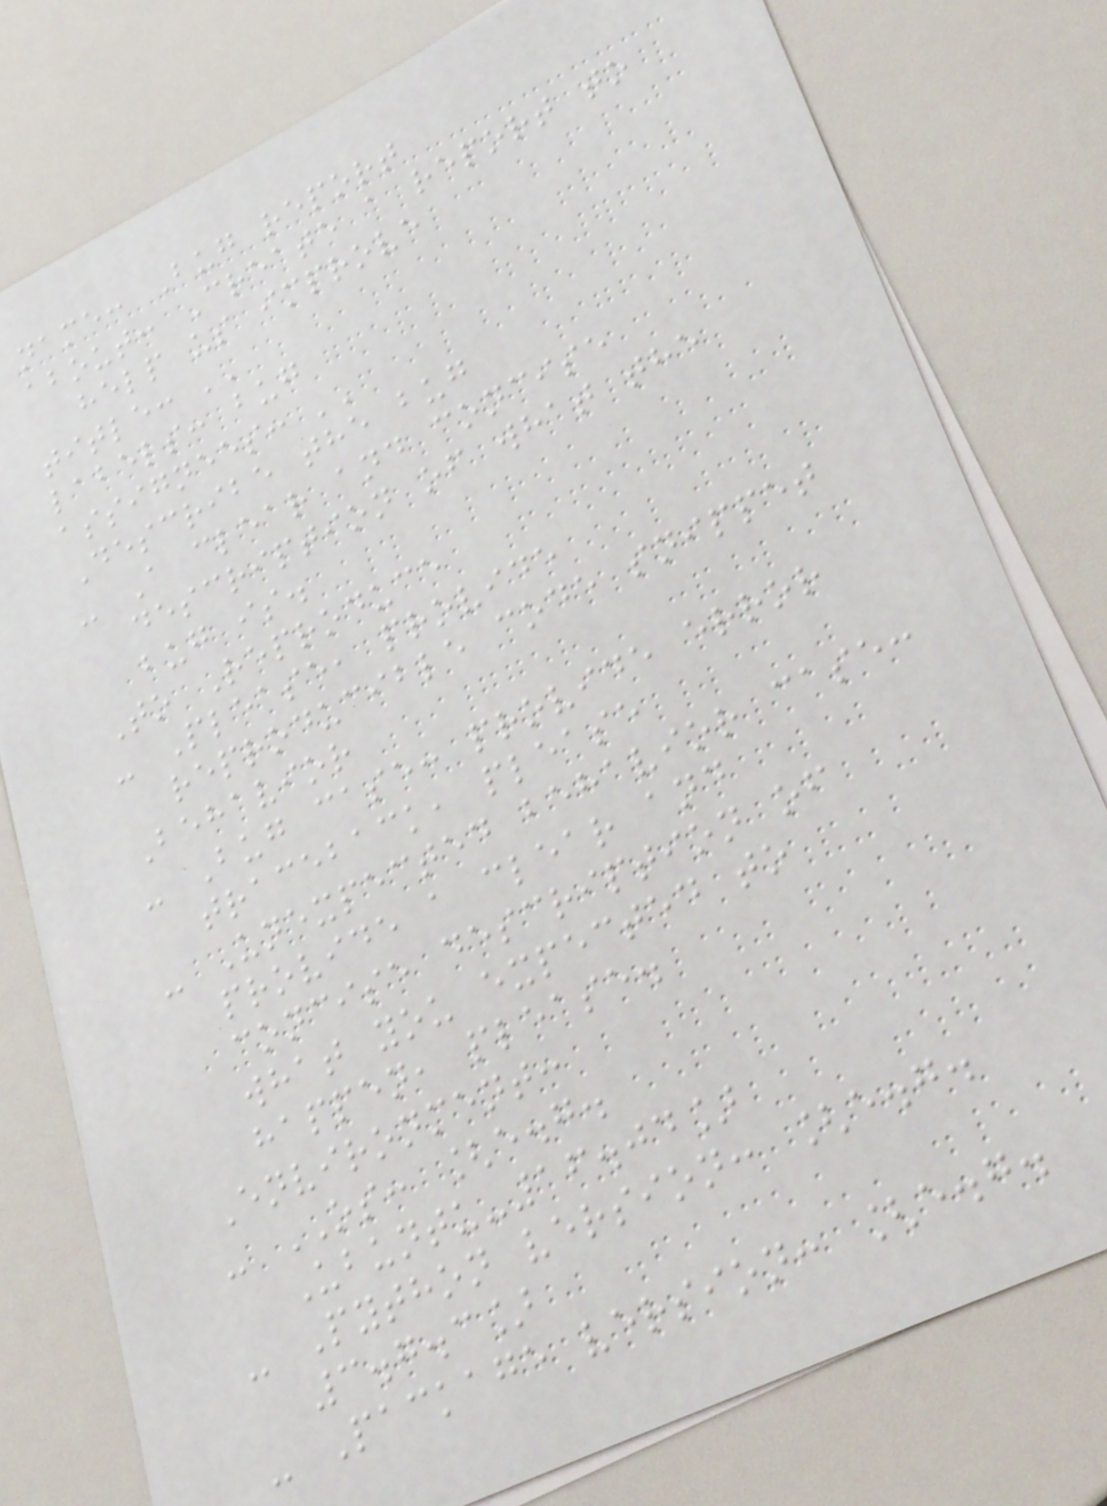name: Bug report
about: Create a report to
help us improve
title: ''
labels: bug
assignees: ''
Describe the bug
- A clear and concise
description of what the
bug is.
To Reproduce
- Please, provide
reproducible code snippet
Behavior
- Bug case: provide error
traceback, please
- Unexpected behavior case:
provide a clear and
concise description of
what you expected to
happen, please.
Environment:
- OS: [e.g.
Ubuntu-16.04]
- Python version: [e.g.
3.7.3]
- Package version: [e.g.
